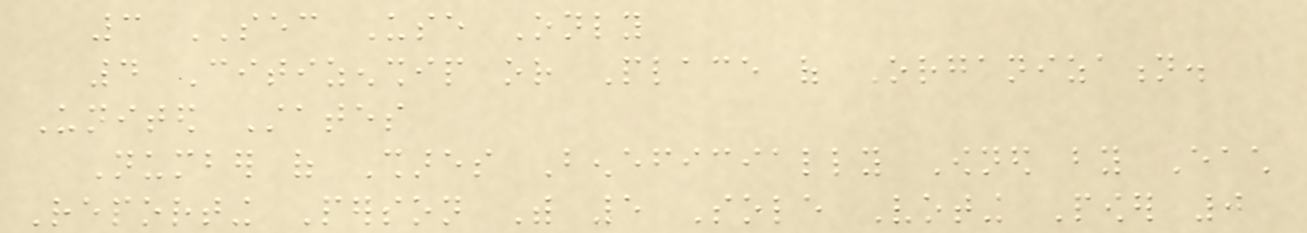3 SEC Use Only
4 Citizenship or Place of Organization.
United States
Number of Shares Beneficially Owned by Each
Reporting Person With 5 Sole Voting Power 0
